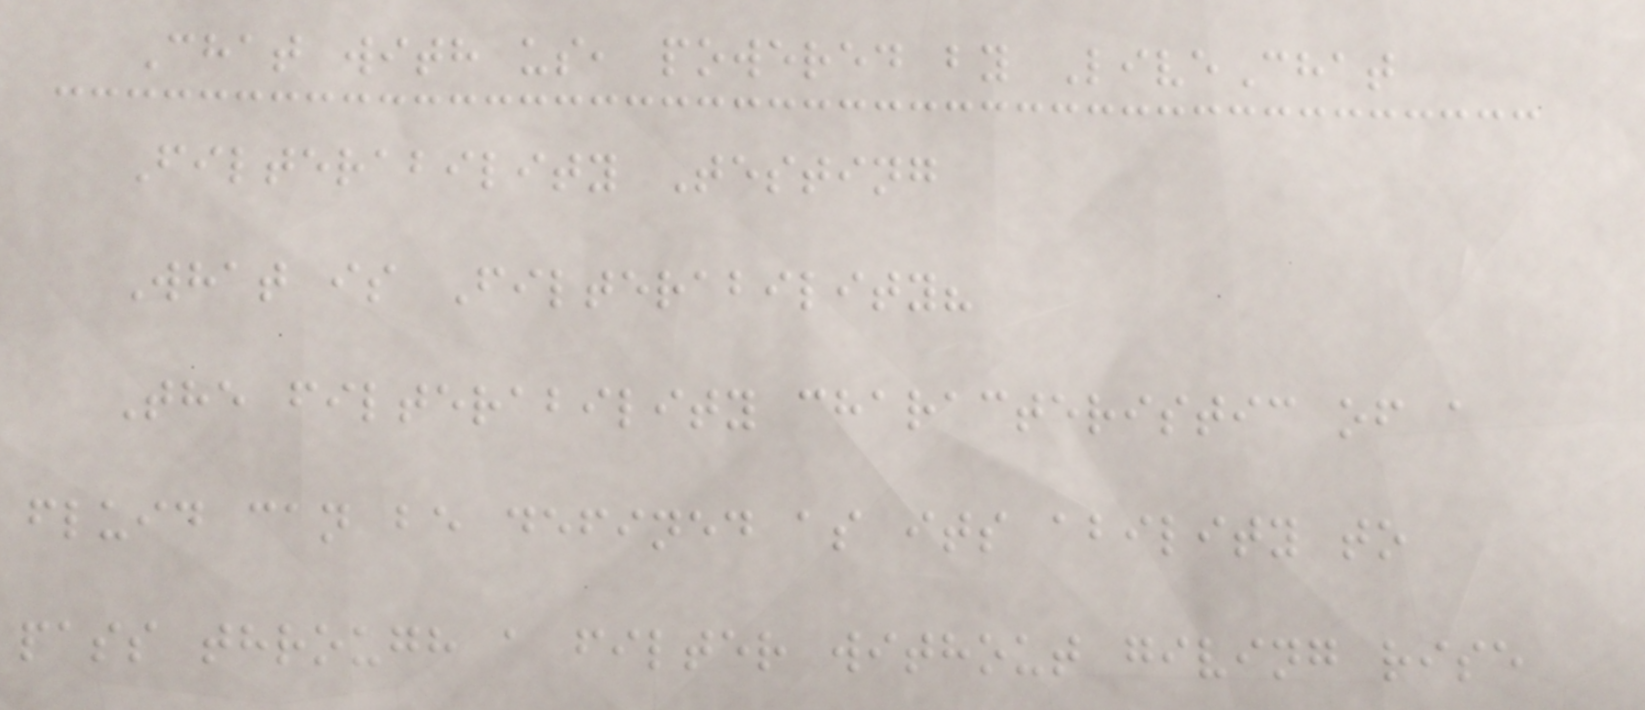Chat with us, powered by LiveChat
Filterability Testing
What is Filterability?
The filterability characteristic of a
fluid can be defined as its ability to
pass through a filter without giving rise
